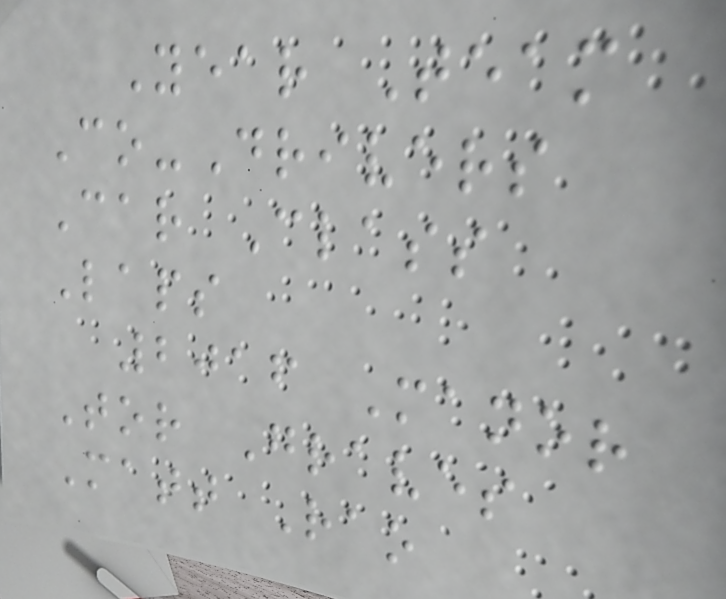Year Team
Co-Drivers
Car Class
Laps
2016 Manor
Tor Graves
Matt Rao
